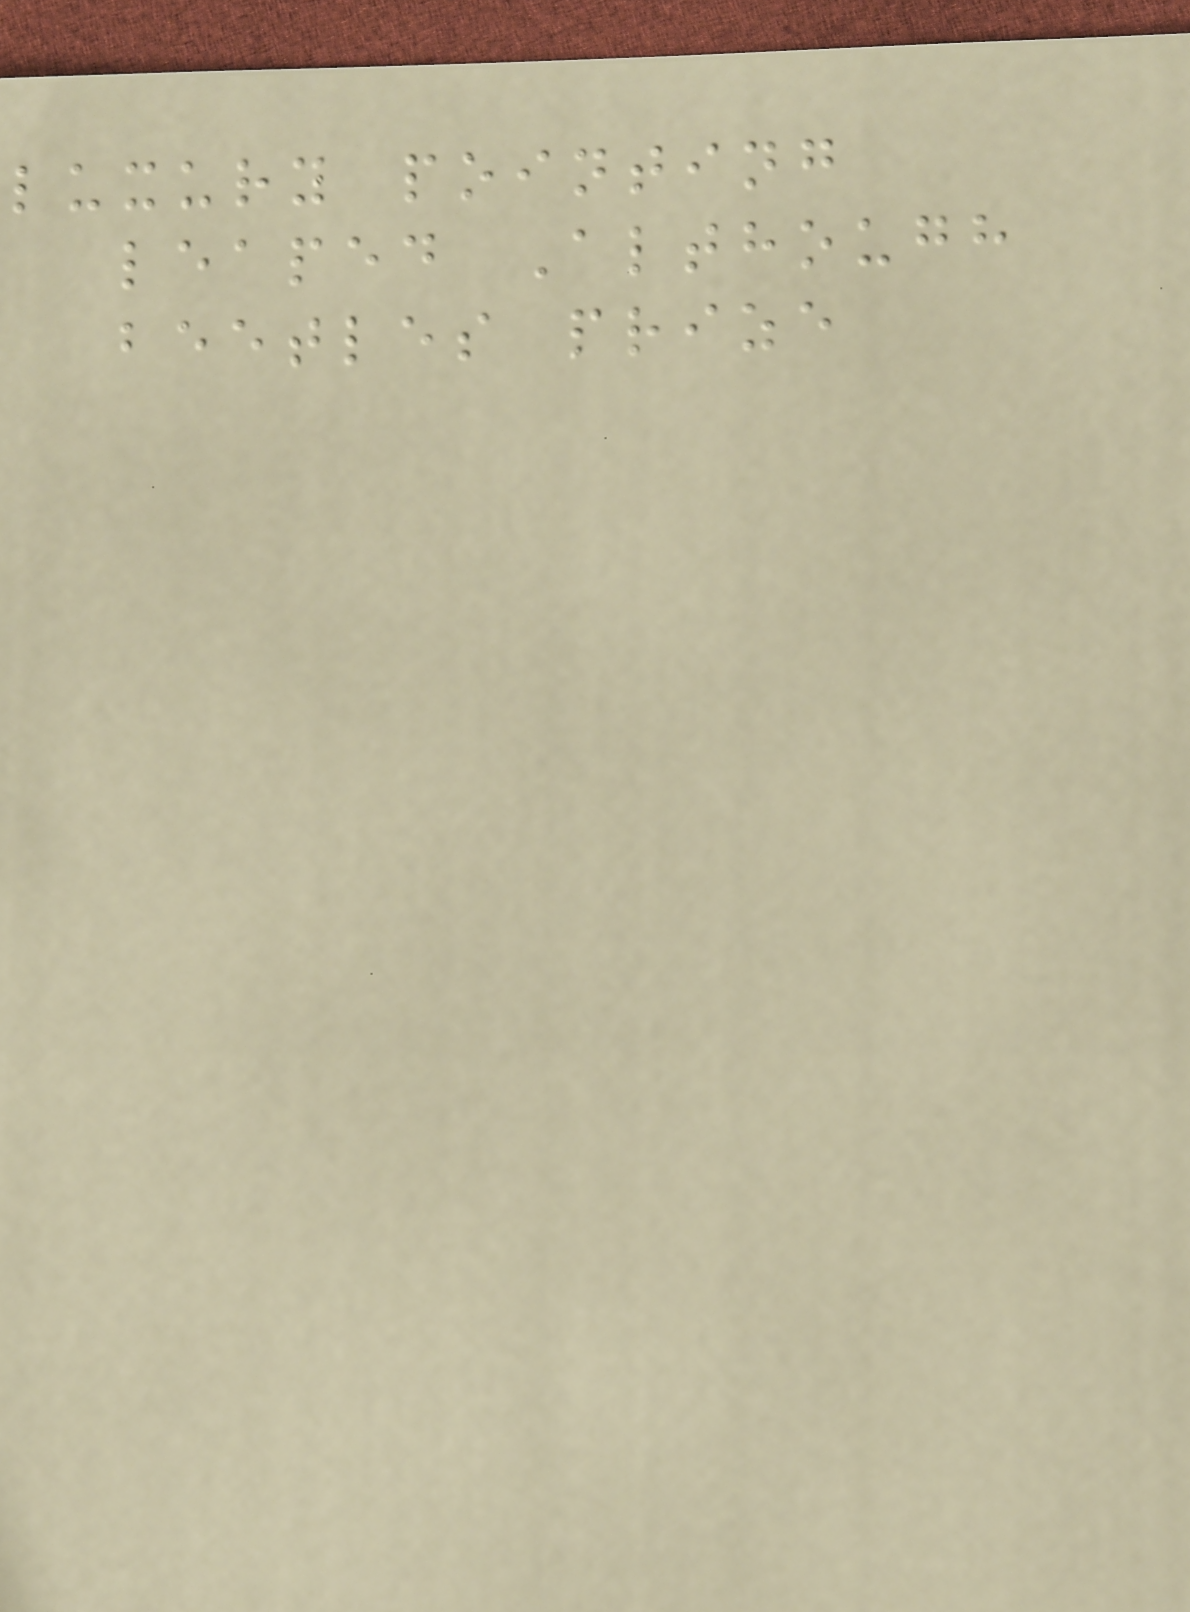luxury pointing
leaped Although
beetles prize
